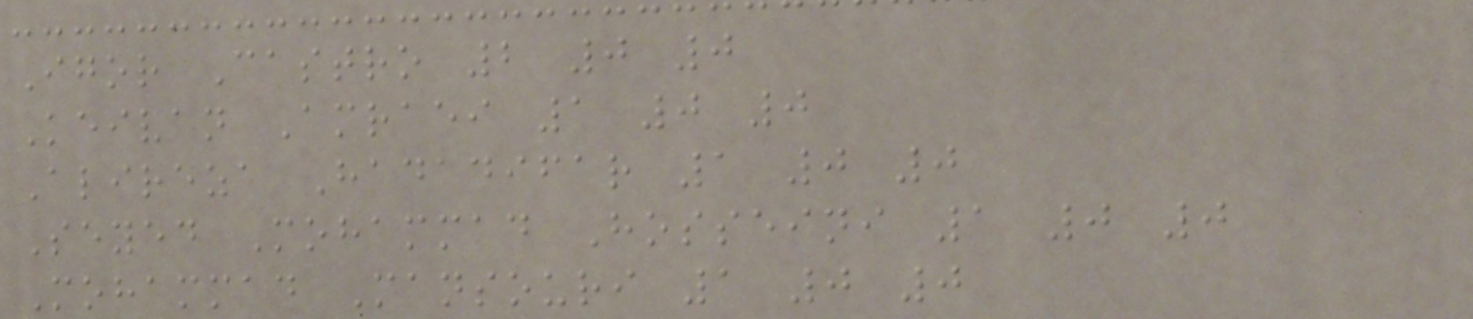Igor Castro 2 0 0
Keivan Amraei 1 0 0
Alireza Hadadifar 1 0 0
Seyed Mohammad Hosseini 1 0 0
Mohammad Mansouri 1 0 0
